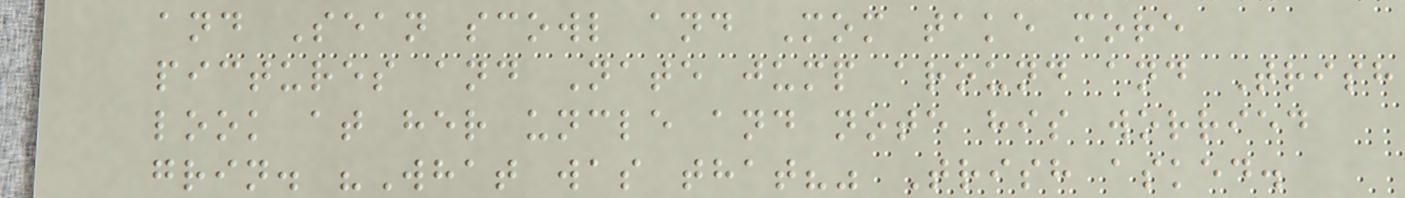and Sean scowl and Mom take more
pictures and Nate jump around and Trish
look at her uncle and note his worried
grin. "What was that?" Trish asked.
